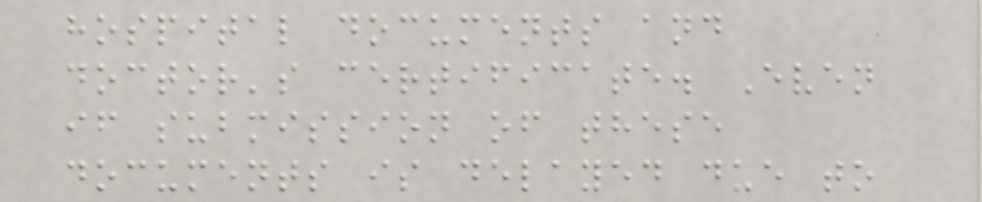hospital documents and
doctor's certificate. Even
if submission of these
documents is delayed due to
